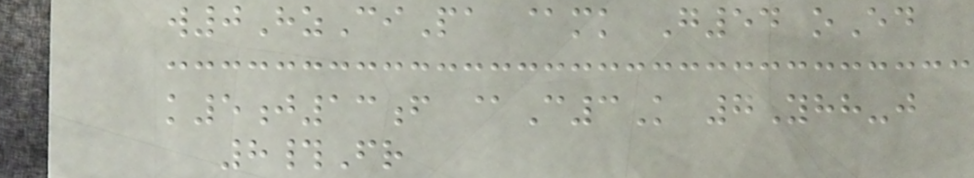w0HzCiPa @mk G54 oEd
k5j13f @C3K 7Yhh-j
8#Fr
